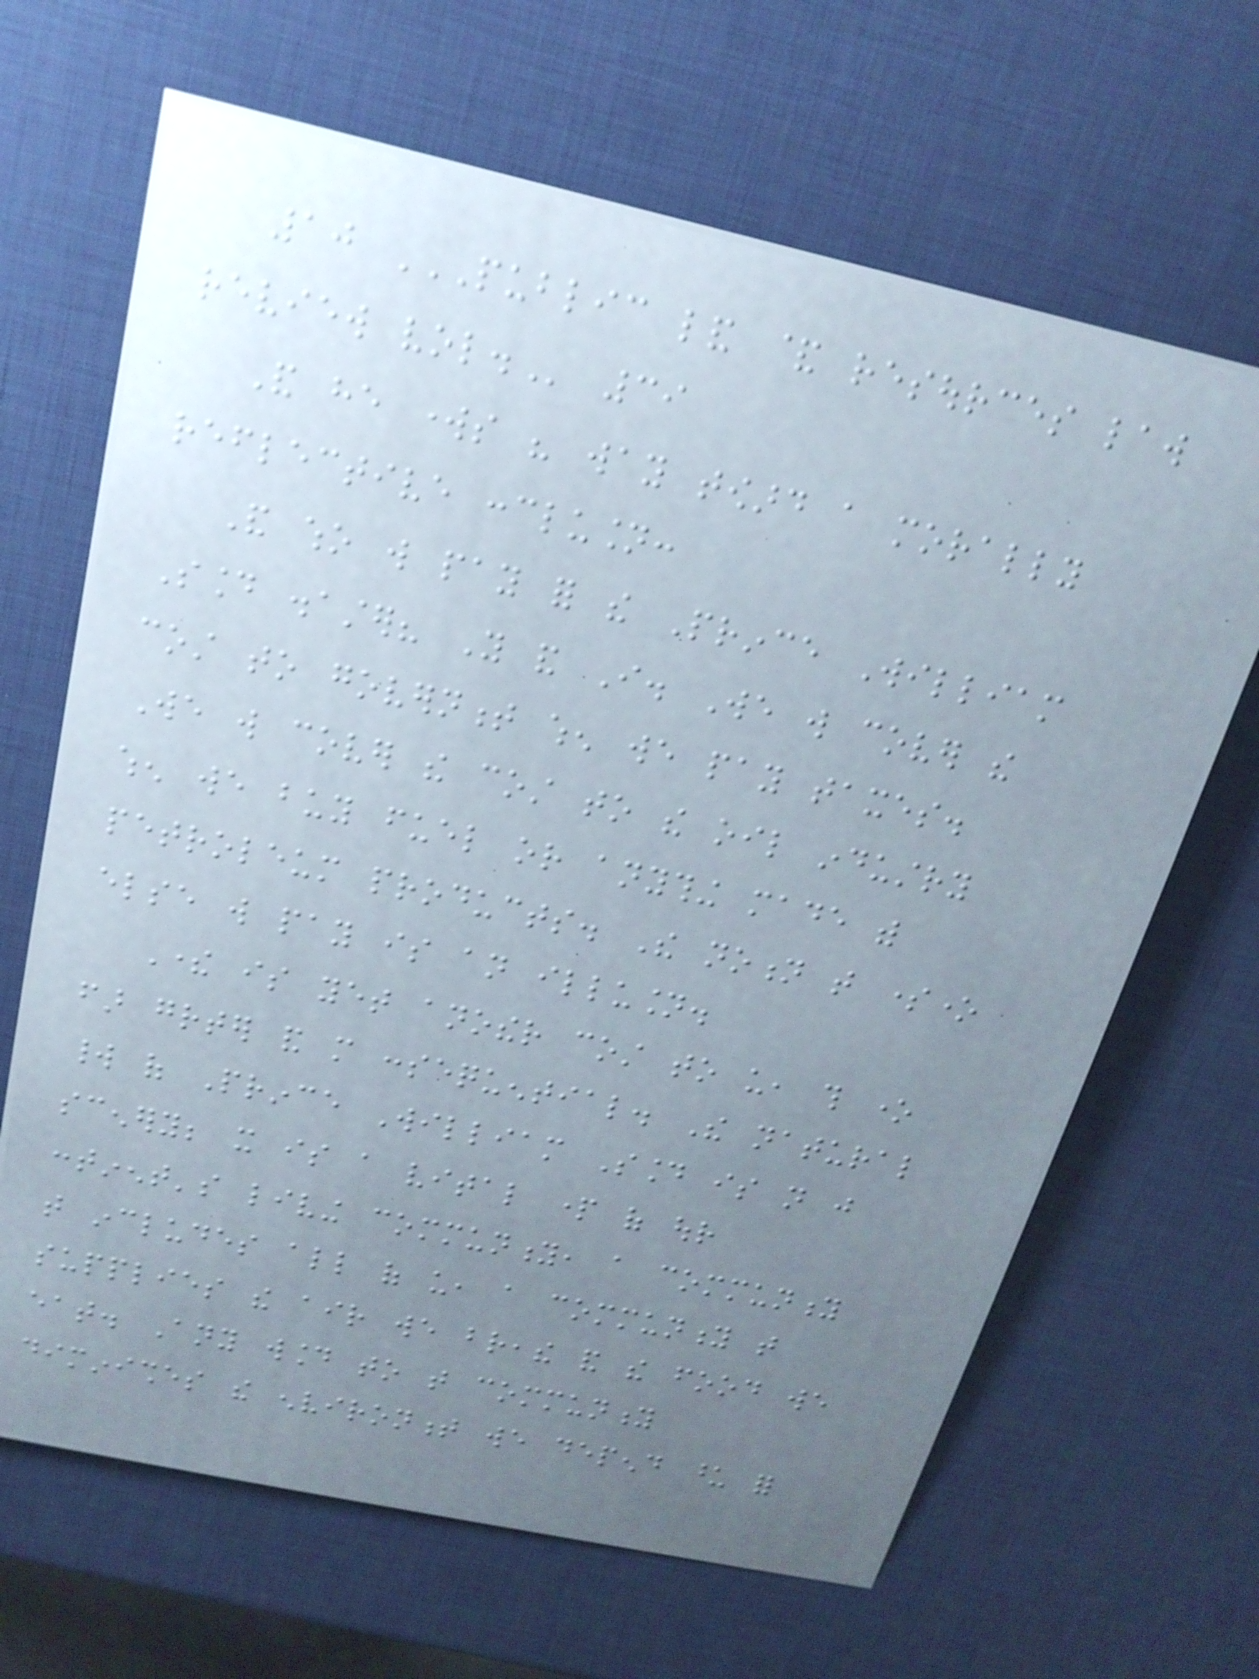10 PUBLIC LAND & RESOURCES LAW
REVIEW VOL. 39
And he works his way toward a morally
reflective conclusion:
And who will pay for the Prince William
Sound disaster? You and I. We will cover the
cost to government when we pay taxes.
We will cover the cost to the oil industry
when we buy fuel or anything made with
petroleum products. The notion that someone
else will pay is an illusion.
There is yet another cost to us, this one
far greater and more consequential. The natural
world of Prince William Sound is not just
scenery; it is a vital part of our
continent's living community, a community
that includes all of us, a community that
supplies the air we breathe and the food we
eat. Any wound to that community
diminishes the environment we depend upon for
